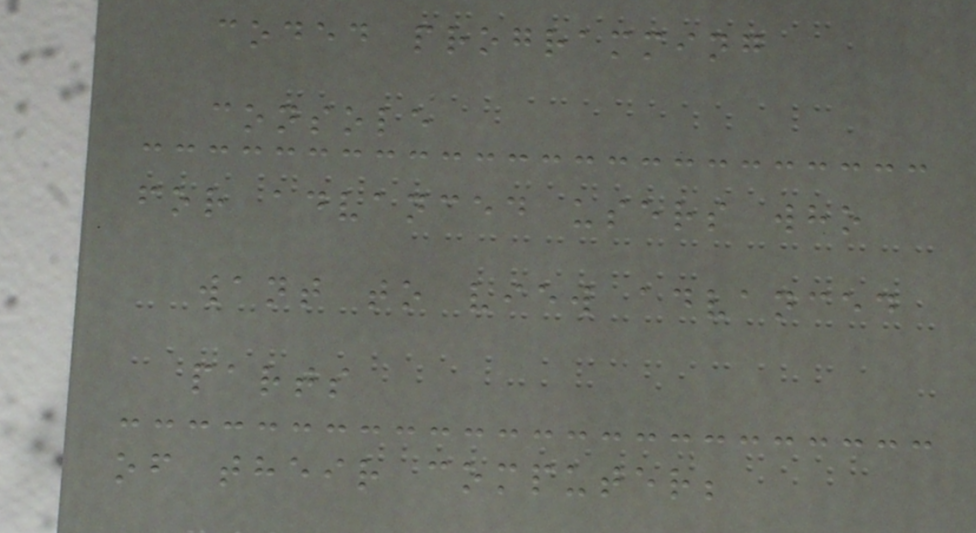coded programming
console
for advanced users who
want to view advanced
parts
of their computer;
